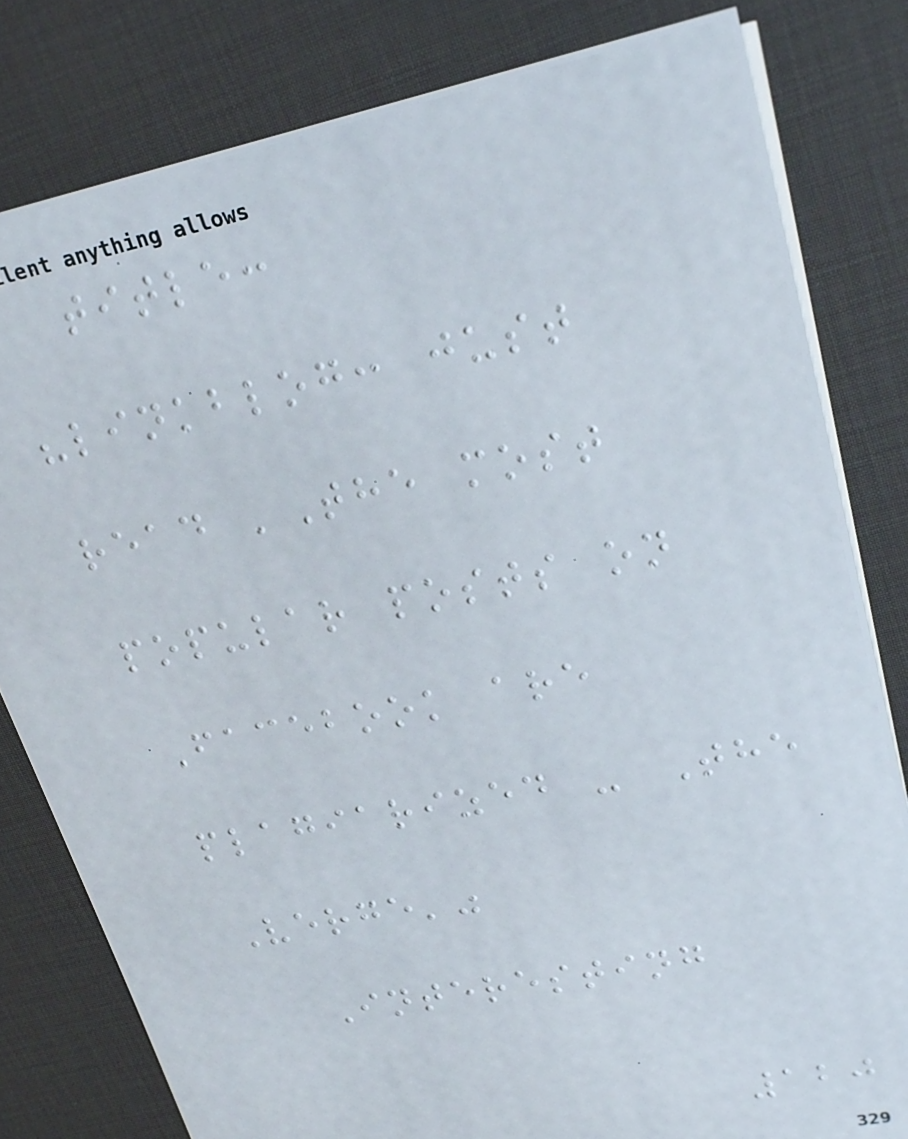title:
"linkblog: just
read 'The most
popular posts on
Facebook are
plagiarized - The
Verge'"
Interesting
120
